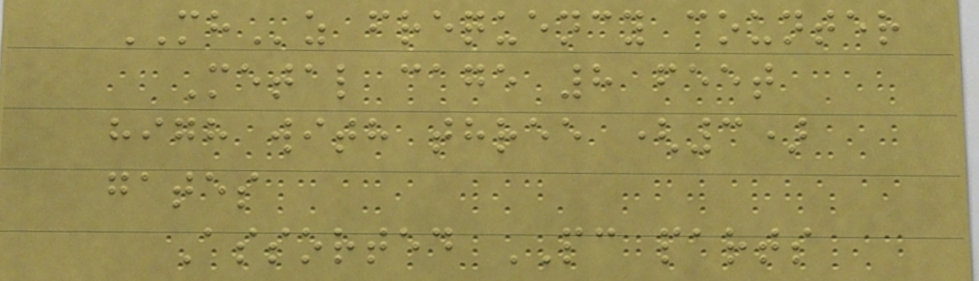MHz frequency counter
Metal cage 8 feet
high with three (3)
gates
Assorted PC parts
